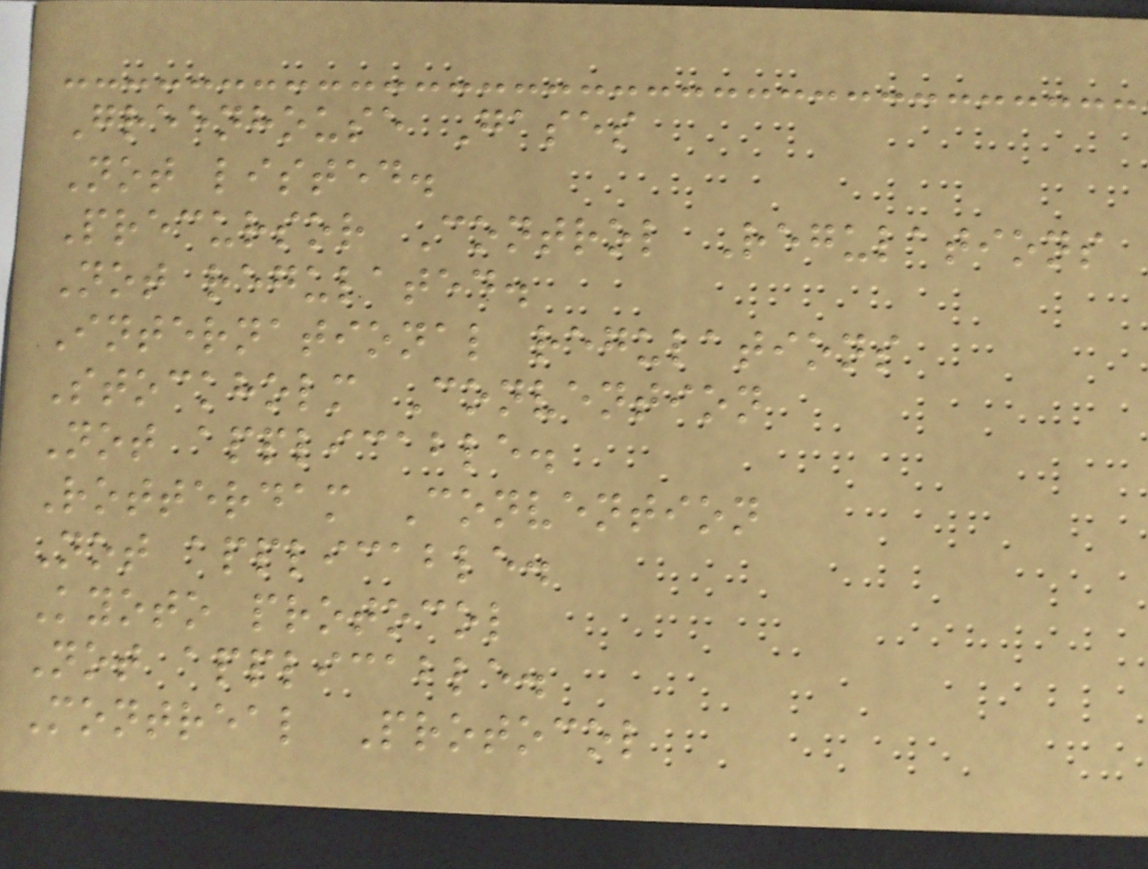Greenhouse Gases
Not listed.
Precursor Control Regulations
Not regulated.
International regulations
Stockholm Convention
Not applicable.
Rotterdam Convention
Not applicable.
Kyoto protocol
Not applicable.
Montreal Protocol
